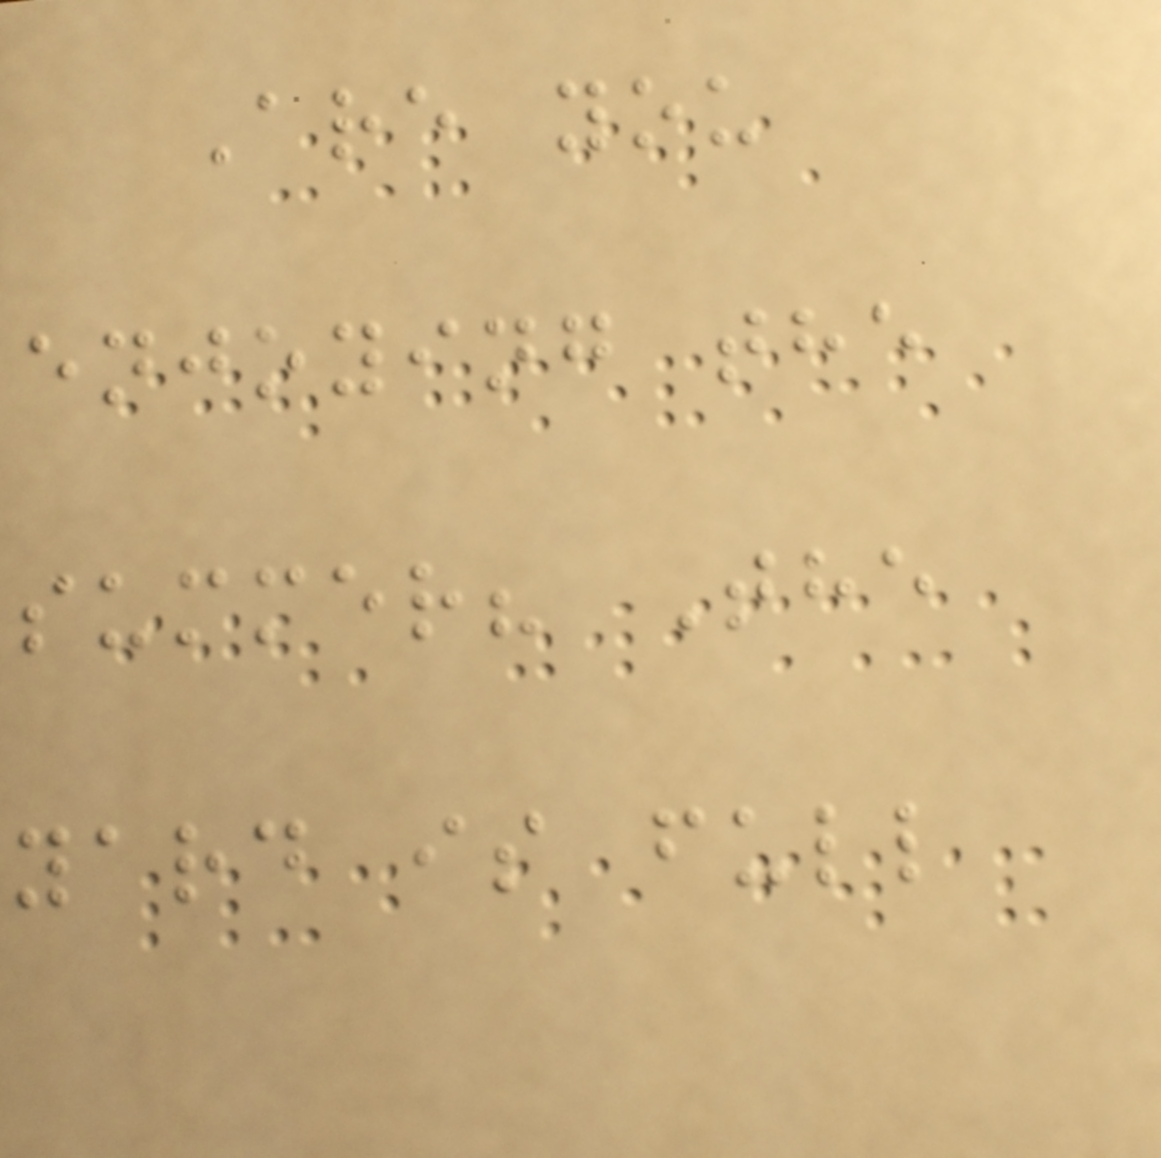Are you
enjoying the
summer? The
yard is full
